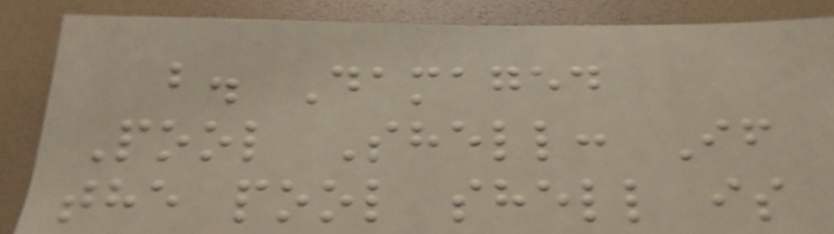b. Damaged
Pool Shell: If
the pool shell is
